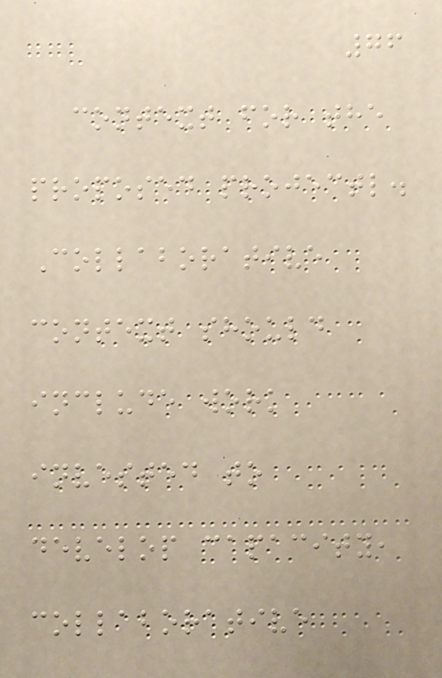76
context for the
proposed projectl.
Collaborative
context should
include work
invested to
develop capacity,
collaborative
